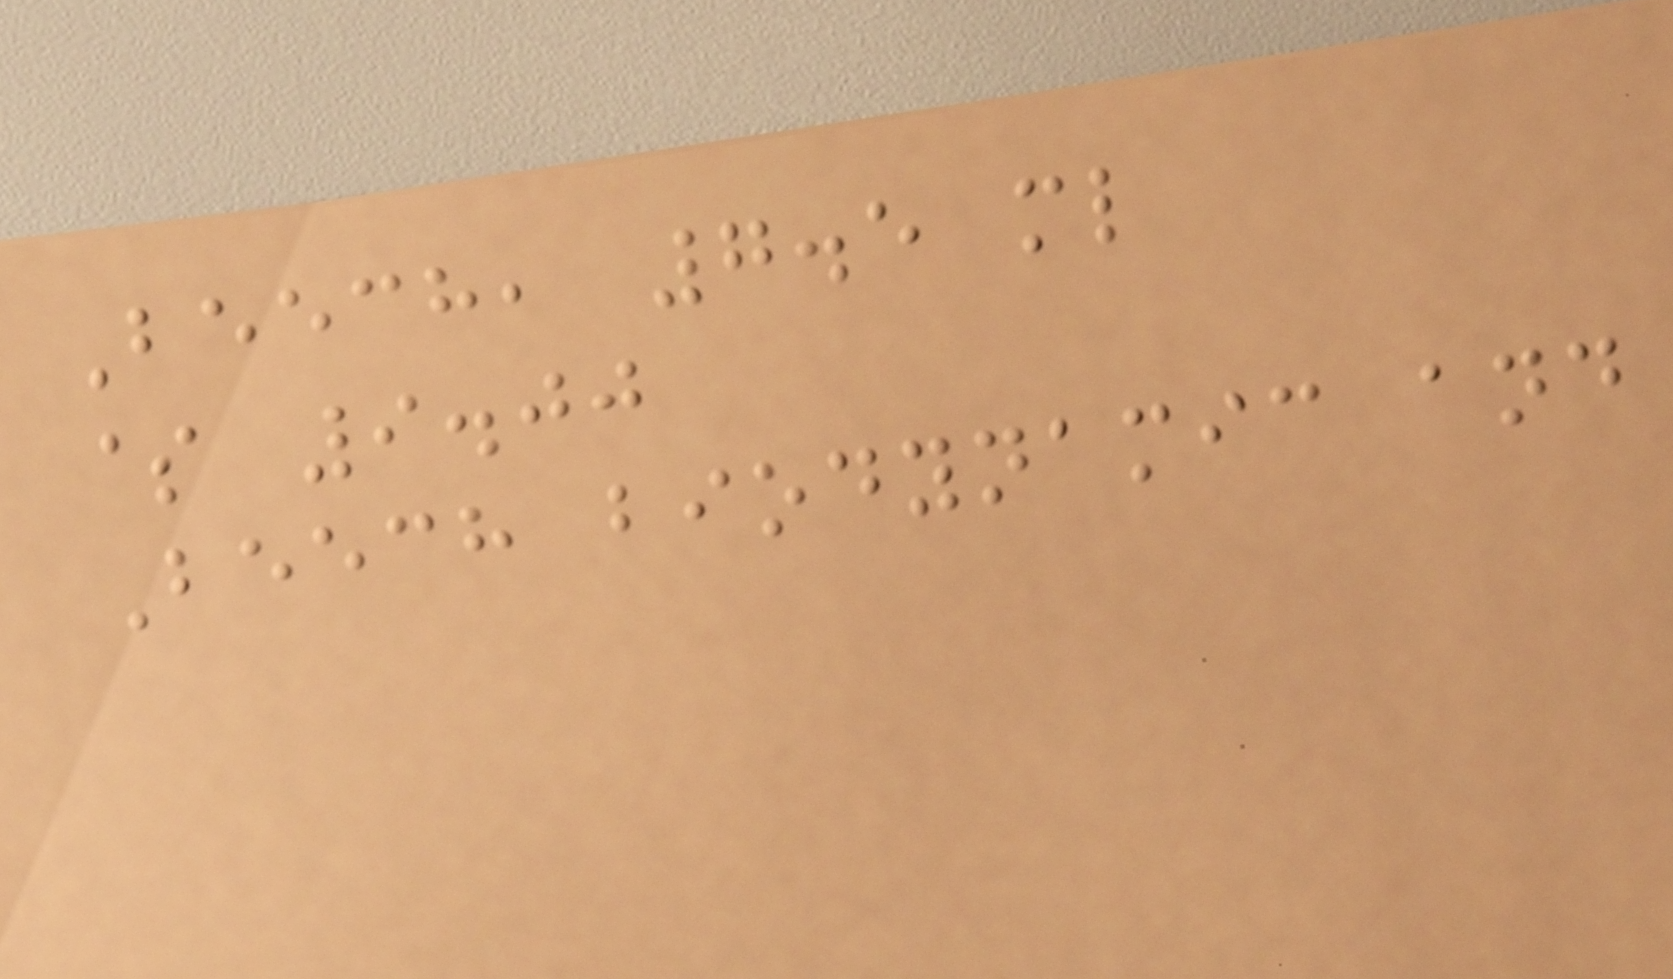Beech, 7.5 ml
$ 9.00
Beech biodynamic and
